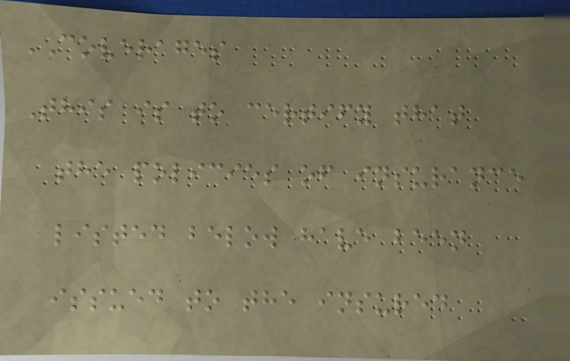COVERAGES
This is to certify that
the policies of insurance
listed below have been
issued to the insured
